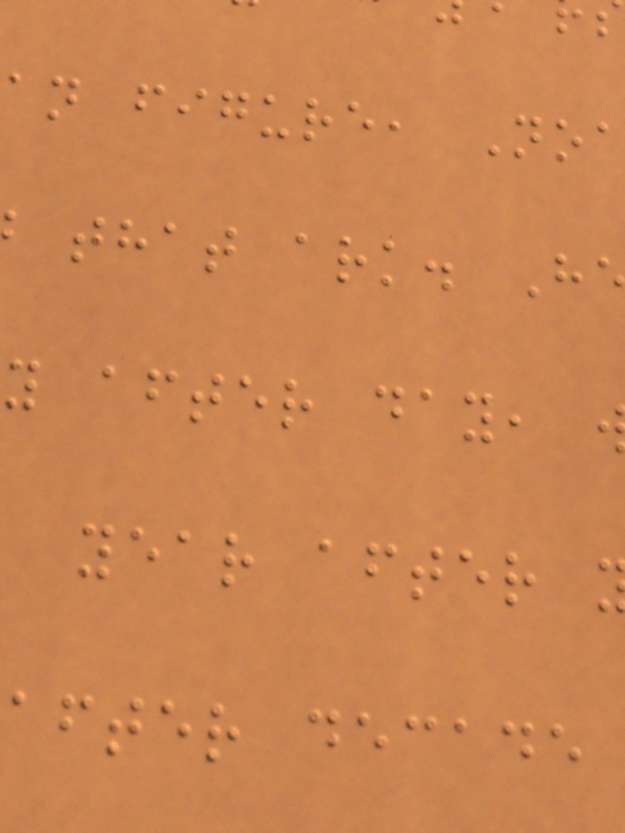an figure, Noa
that ark. H
y after day,
year after
after decade
